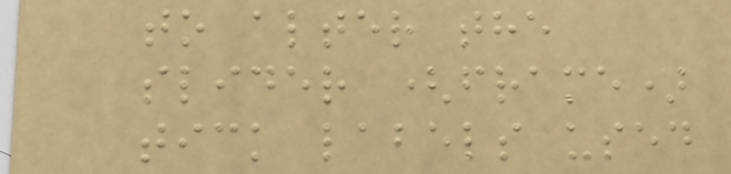to alter the
slider (frame)
tick labels used
